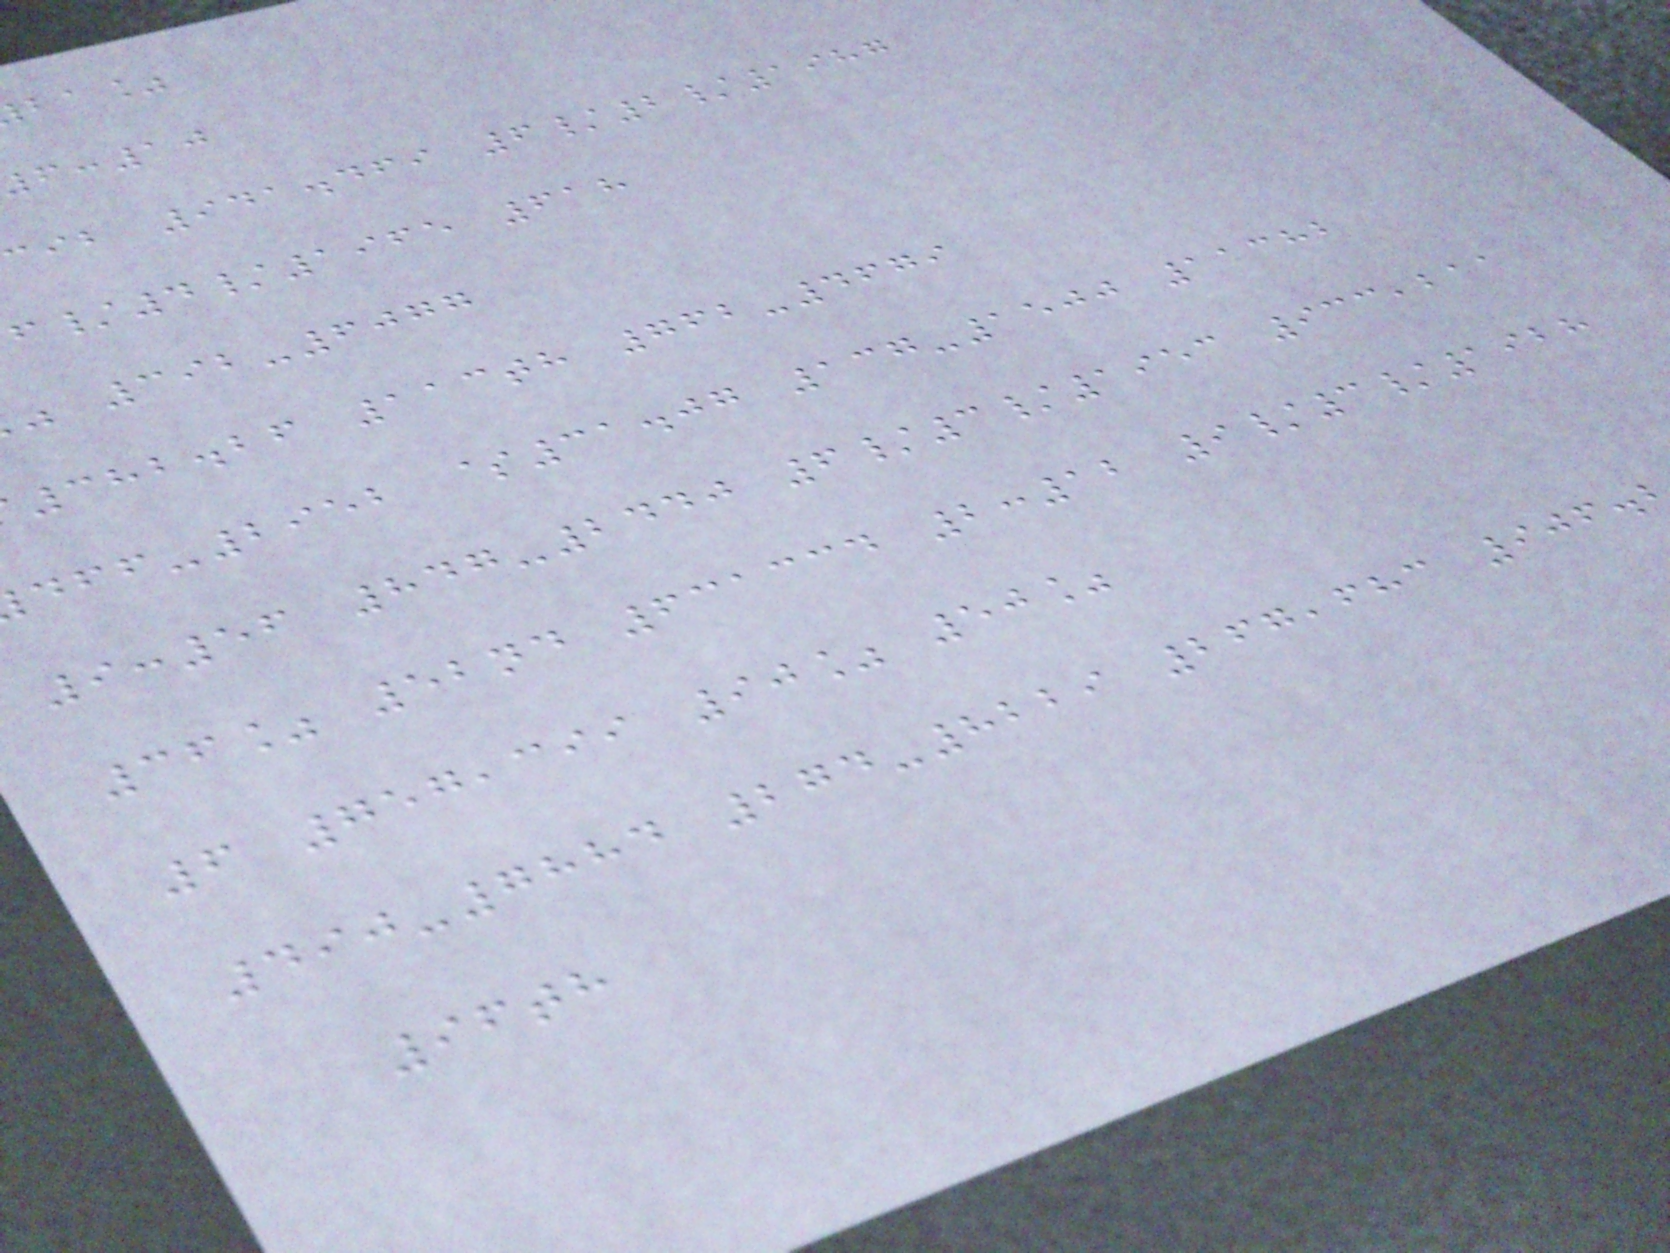ba%
:10
cib 941.469 6/2/1987
/4/1965 618
392-6077
382.26 113th 762-4679
-2952 $31.07 137-1500 11382
9:56 847-2440 6/3/1953 933,211
36% 52nd 631334 2:12 9/3/1928
6 757,399 90% 50%
490-7884 274-8229 267,683 906.
96th
